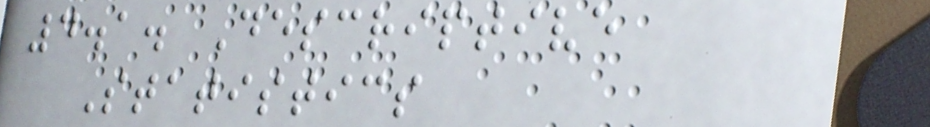4.1. Descriptive
Statistics
